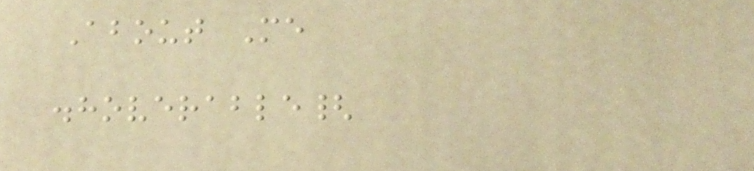About Me
.hoverable{
